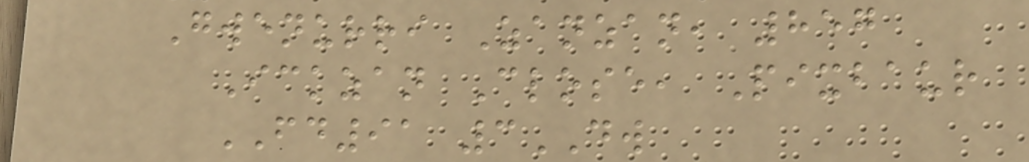Gwenurri Zanzan, 857
Ickzan Close, Pixbaur
FD91 3DW
